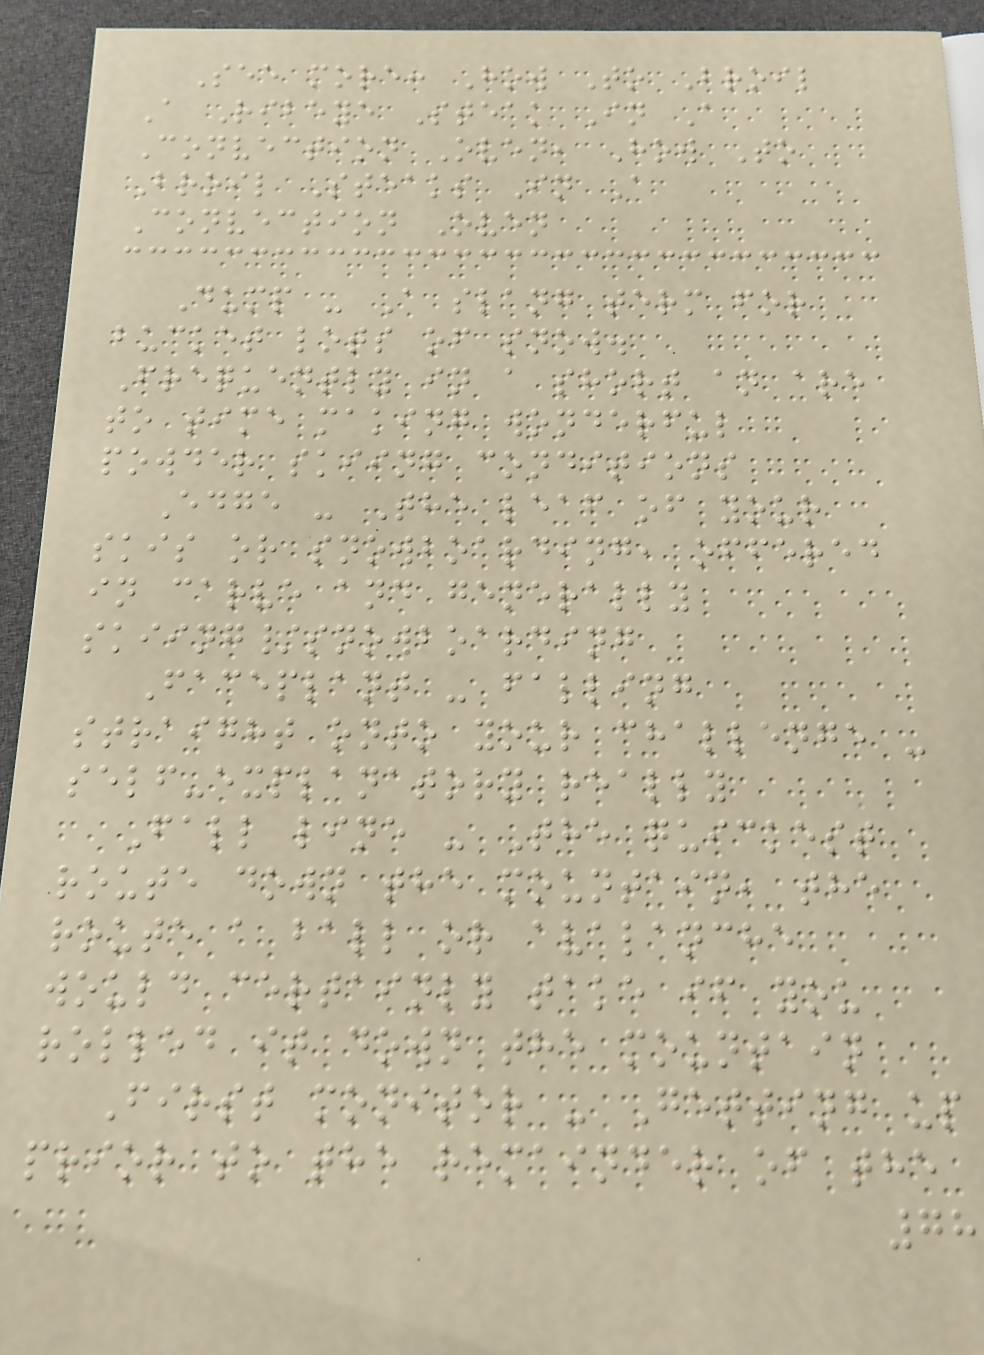See more: How To Broil
A Ribeye Steak In A
Convection Oven, How To
Broil Steaks In A
Convection Oven
Dump - A slang term for
bucket lots of snow.
Frequently in a short an are
to time making wonderful
powder skiing conditions
Edge - The leaf of your
skis or snowboarding, offered
in carve and generally
skiing/snowboarding
Faceplant - falling
straight onto your challenge -
self-explanatory really
Fall line - The quickest
route down the mountain, the
route a ball or avalanche
would certainly take if you
rolled it down the mountain
First monitor - Getting up
prior to the remainder of the
78
